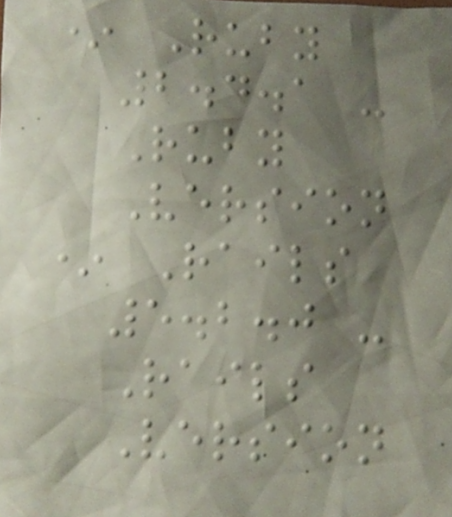* Ruby
2.4.1 -
Ruby
Version
* Rails
5.2.0 -
Rails
Version
